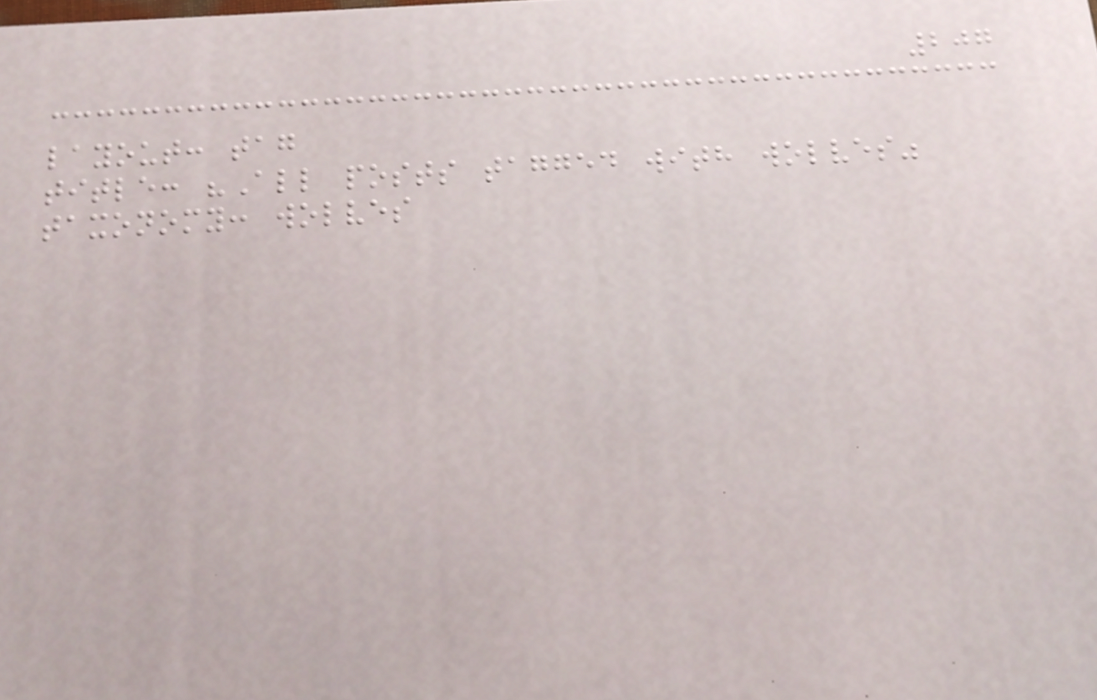207
layout: tag
title: "All posts tagged with wolves"
taxonomy: wolves
